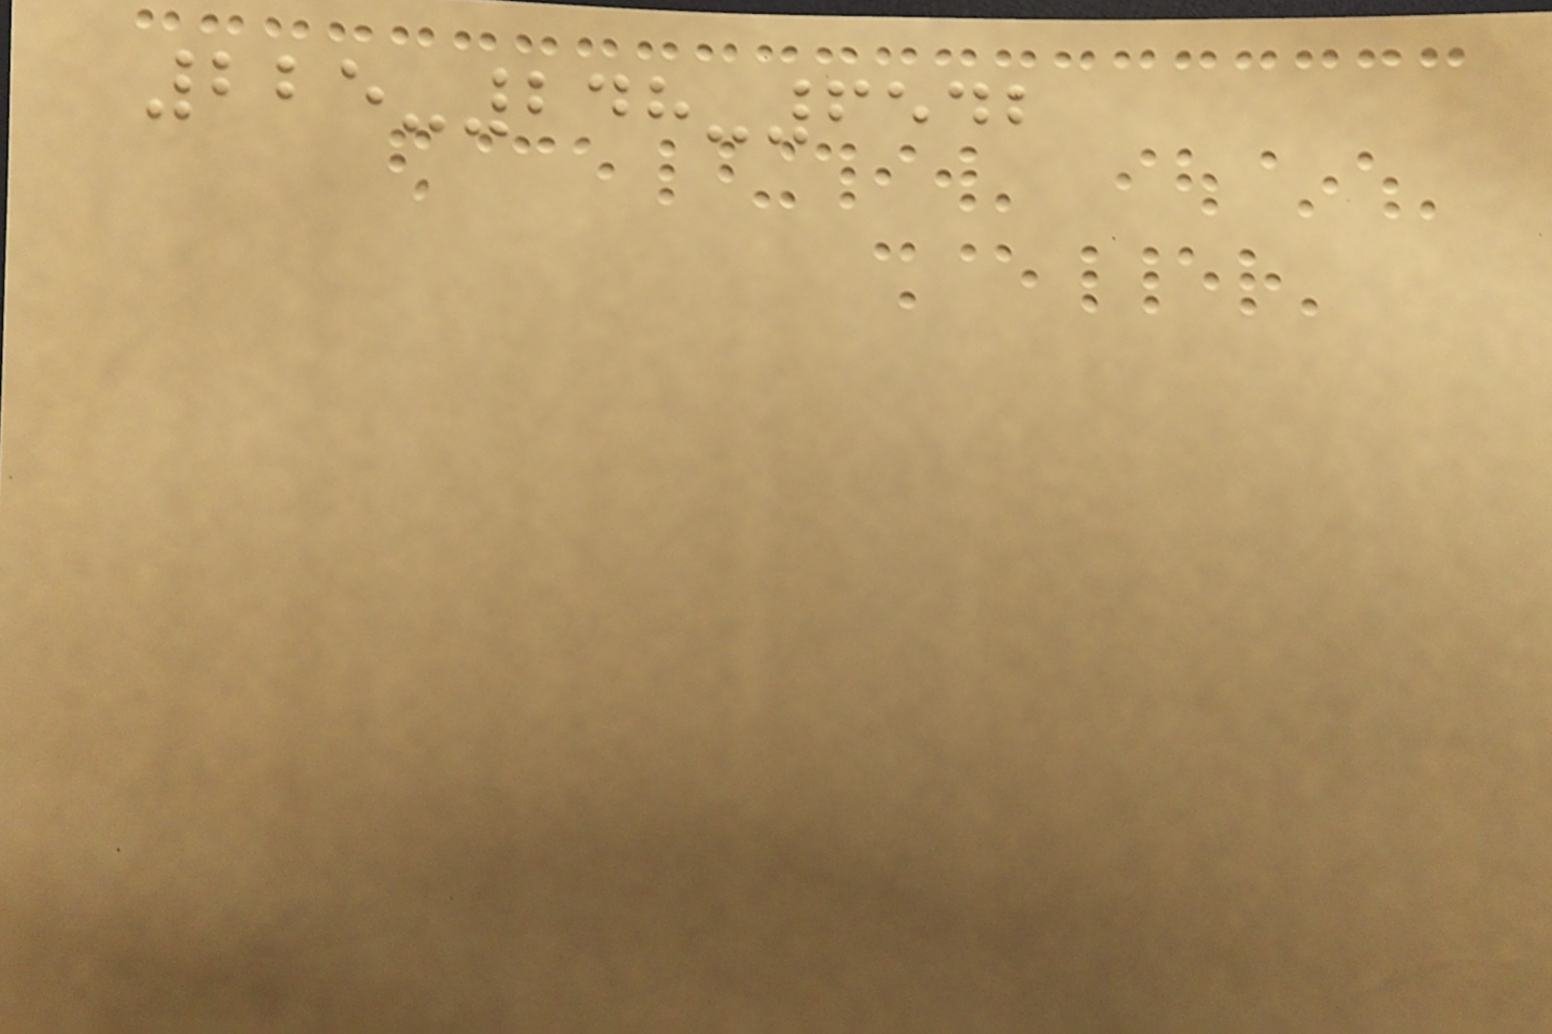225-248-6542
